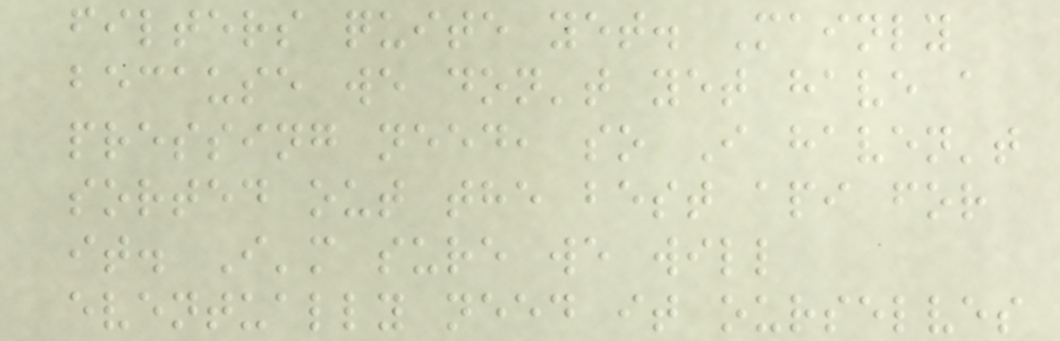filters quite yet. Mainly
because we don't yet have a
pressing need, so I haven't
sorted out the best api for
it. I'm sure we will
eventually need it ourselves
